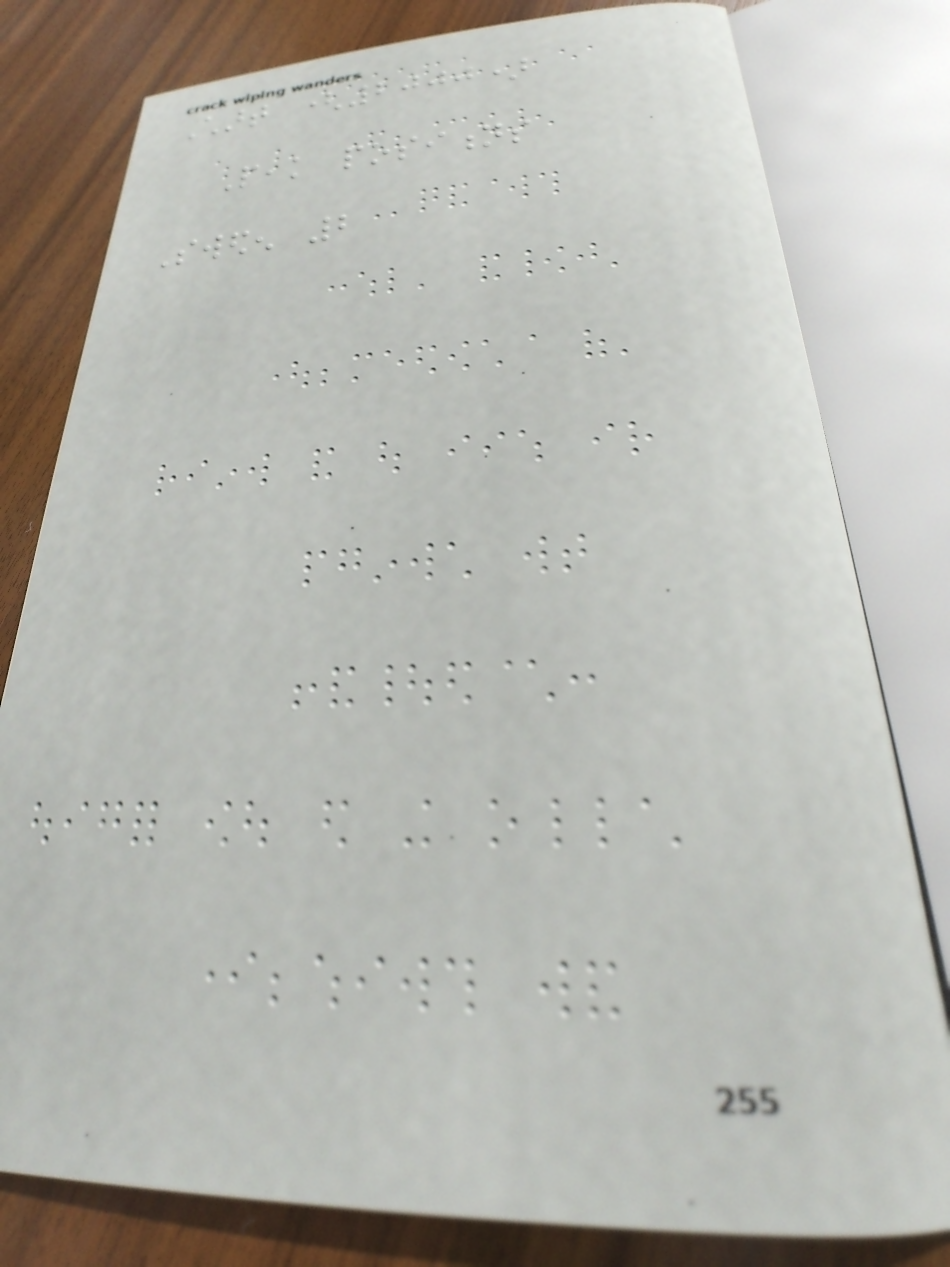Chart (2000)
Peak positions
Sweden 2
